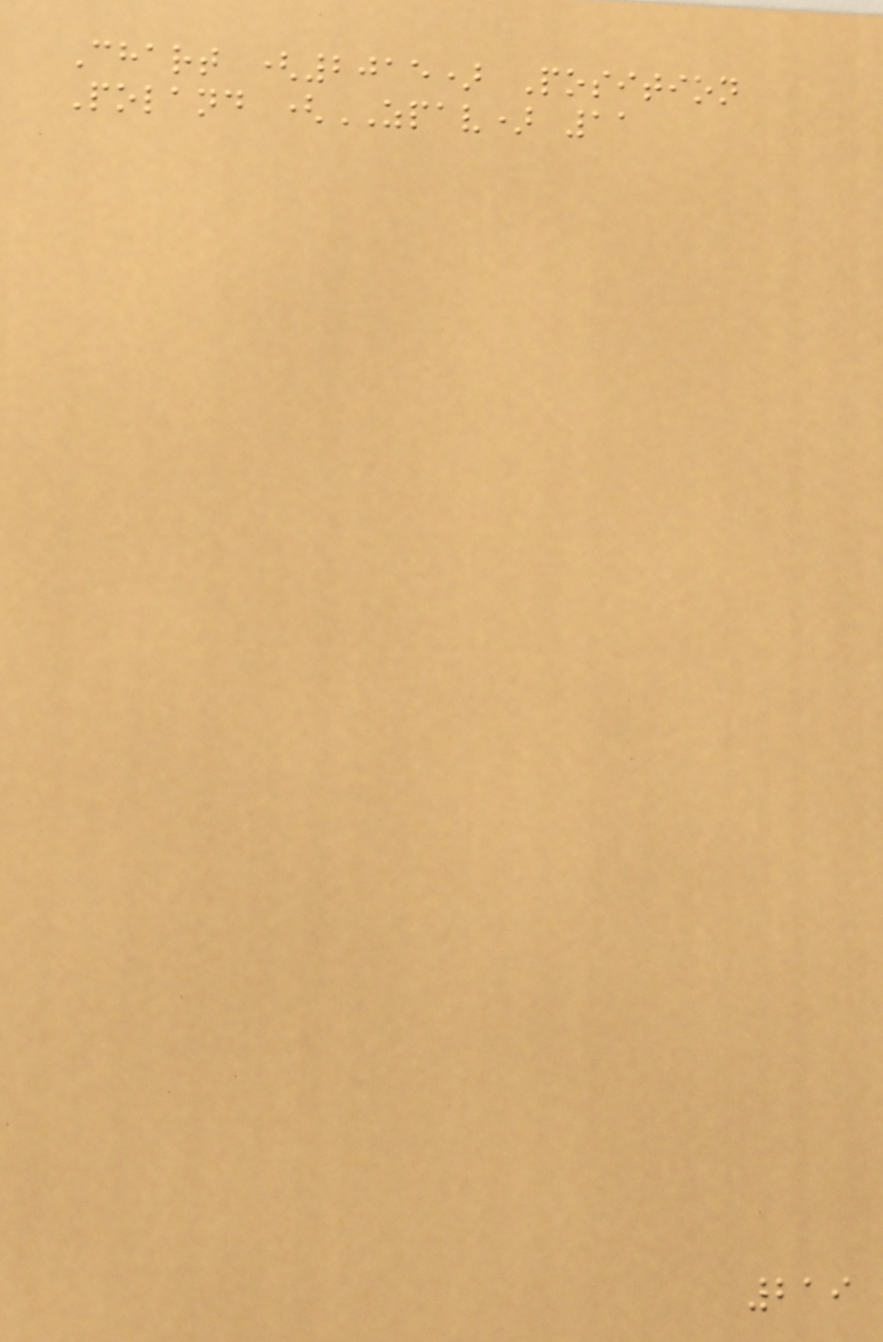Chart (2015) Position
Poland (ZPAV) 11
219
